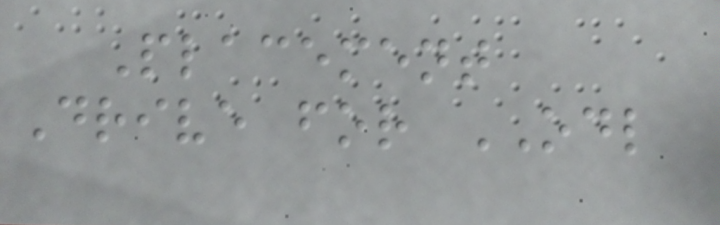Placement
Drive for ODL
